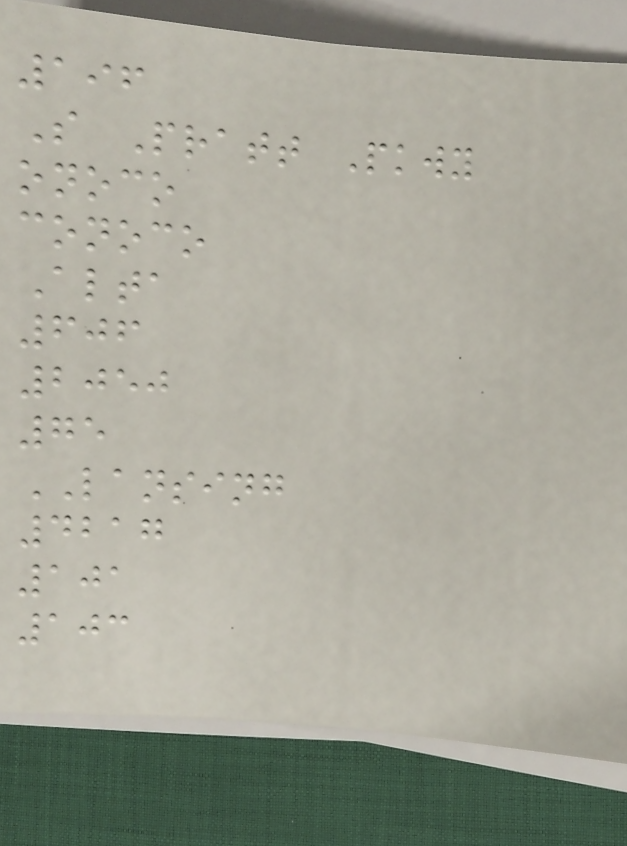196
S Pratt Pkwy
onoco
conoco
Alta
606
2050
75
LANSING
4217
101
103
